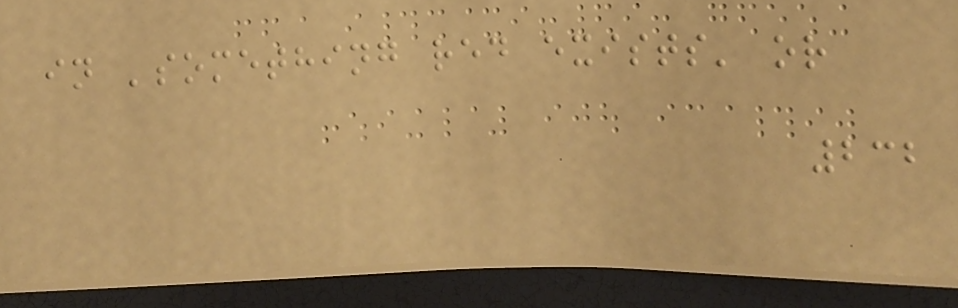in 'something red exists' or
232
